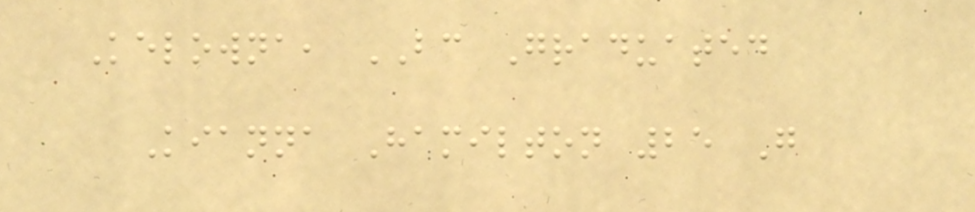Kelowna, BC Graduated
Kianna Hamilton 25 G
